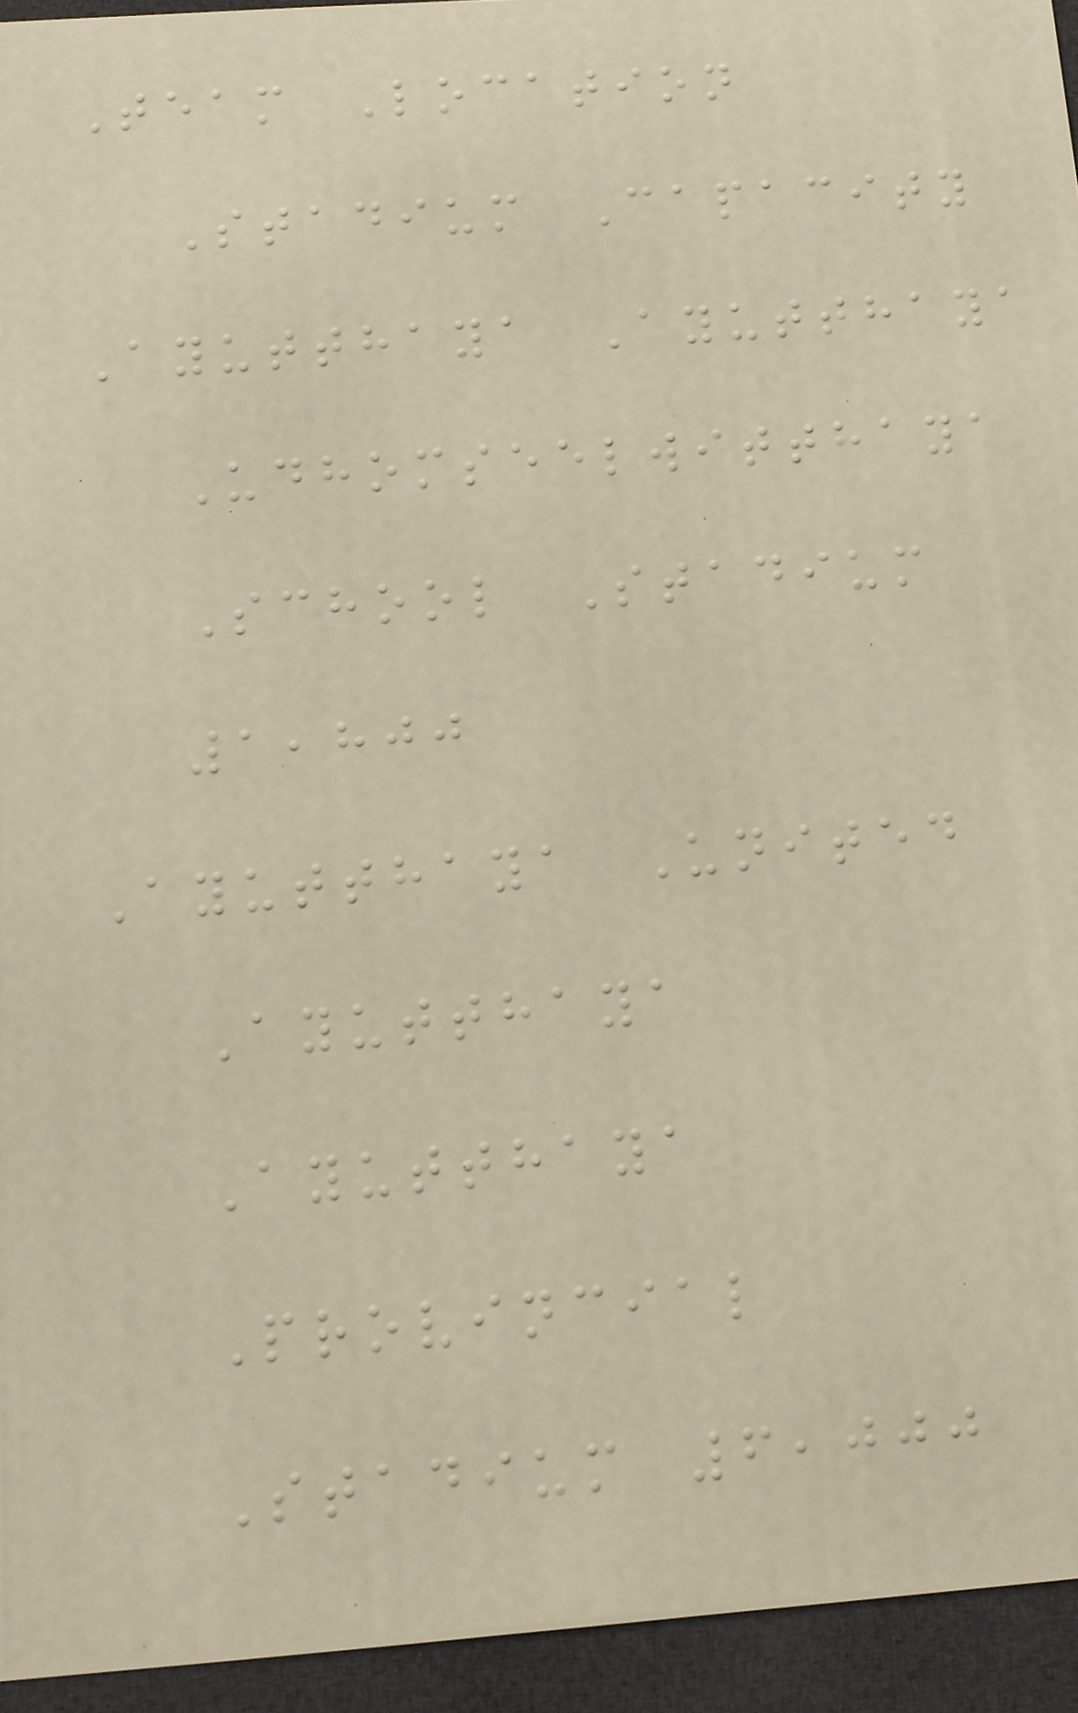Team Location
Stadium Capacity
Ayutthaya Ayutthaya
Udhomseelwitthaya
School Stadium
1,800
Ayutthaya United
Ayutthaya
Ayutthaya
Provincial
Stadium 6,000
